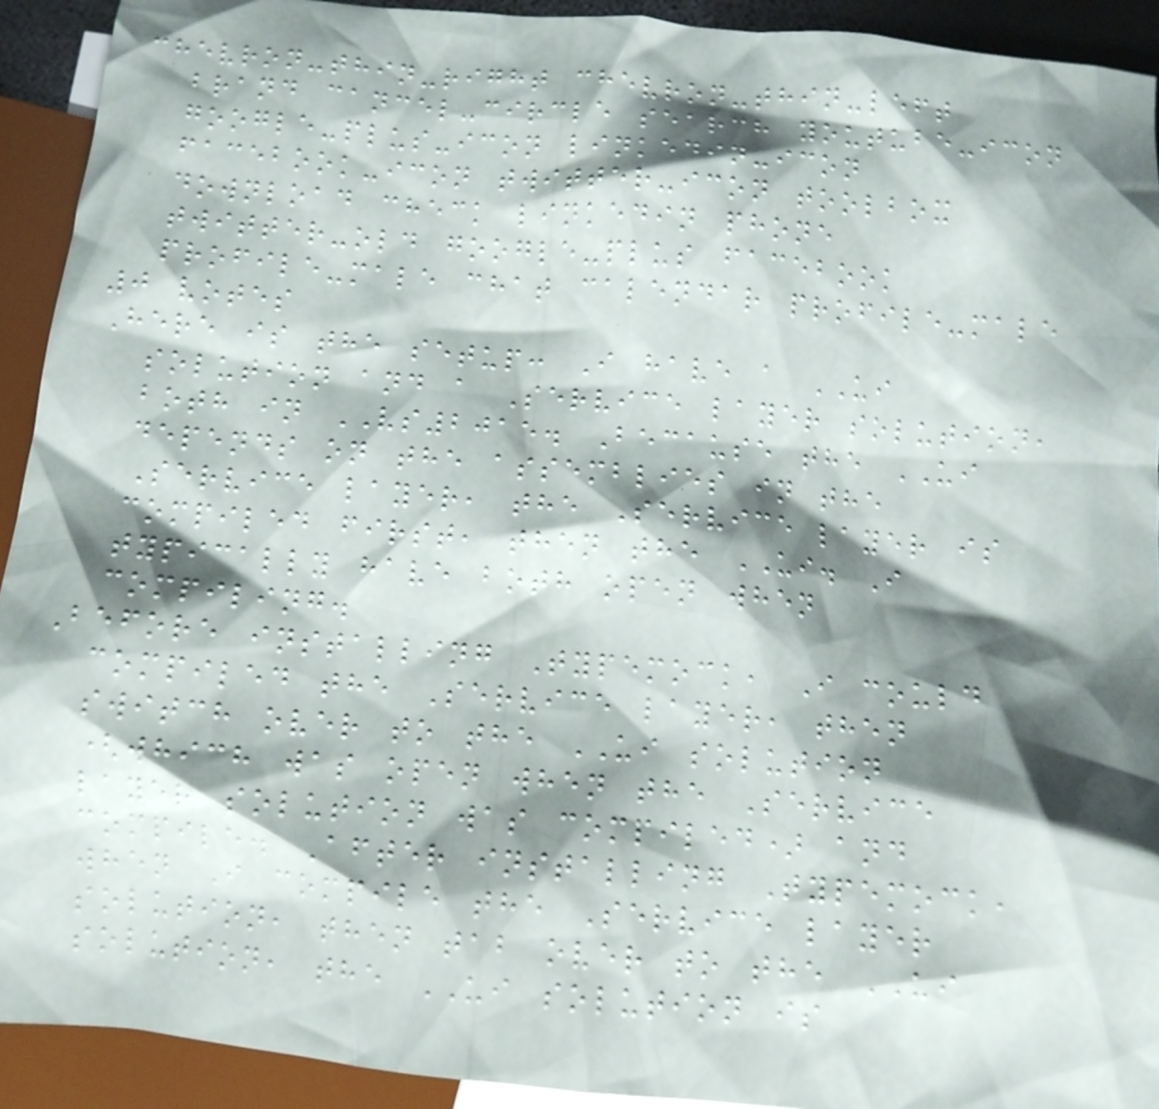chevron-thin-right chevron-thin-left
brand cancel-circle search youtube-icon
google-plus-icon linkedin-icon
facebook-icon twitter-icon toolbox
download check linkedin phone
twitter-old google-plus facebook
profile-male chat calendar profile-male
0 votes
Here is the setup: I have a UI
solution and a Service layer solution,
both in VS2015. Because the UI
depends on the assemblies in the
Service layer, the Service layer is
compiled first, then the UI. I
typically have both open when
compiling.
Before installing Typemock, I could
compiled the Service layer, then
switch over to the UI solution
(which was open when the Service
layer solution was compiled) and
compile. After installing Typemock,
when I compile the Service layer
solution, then tab over to the UI
solution, the UI solution is
